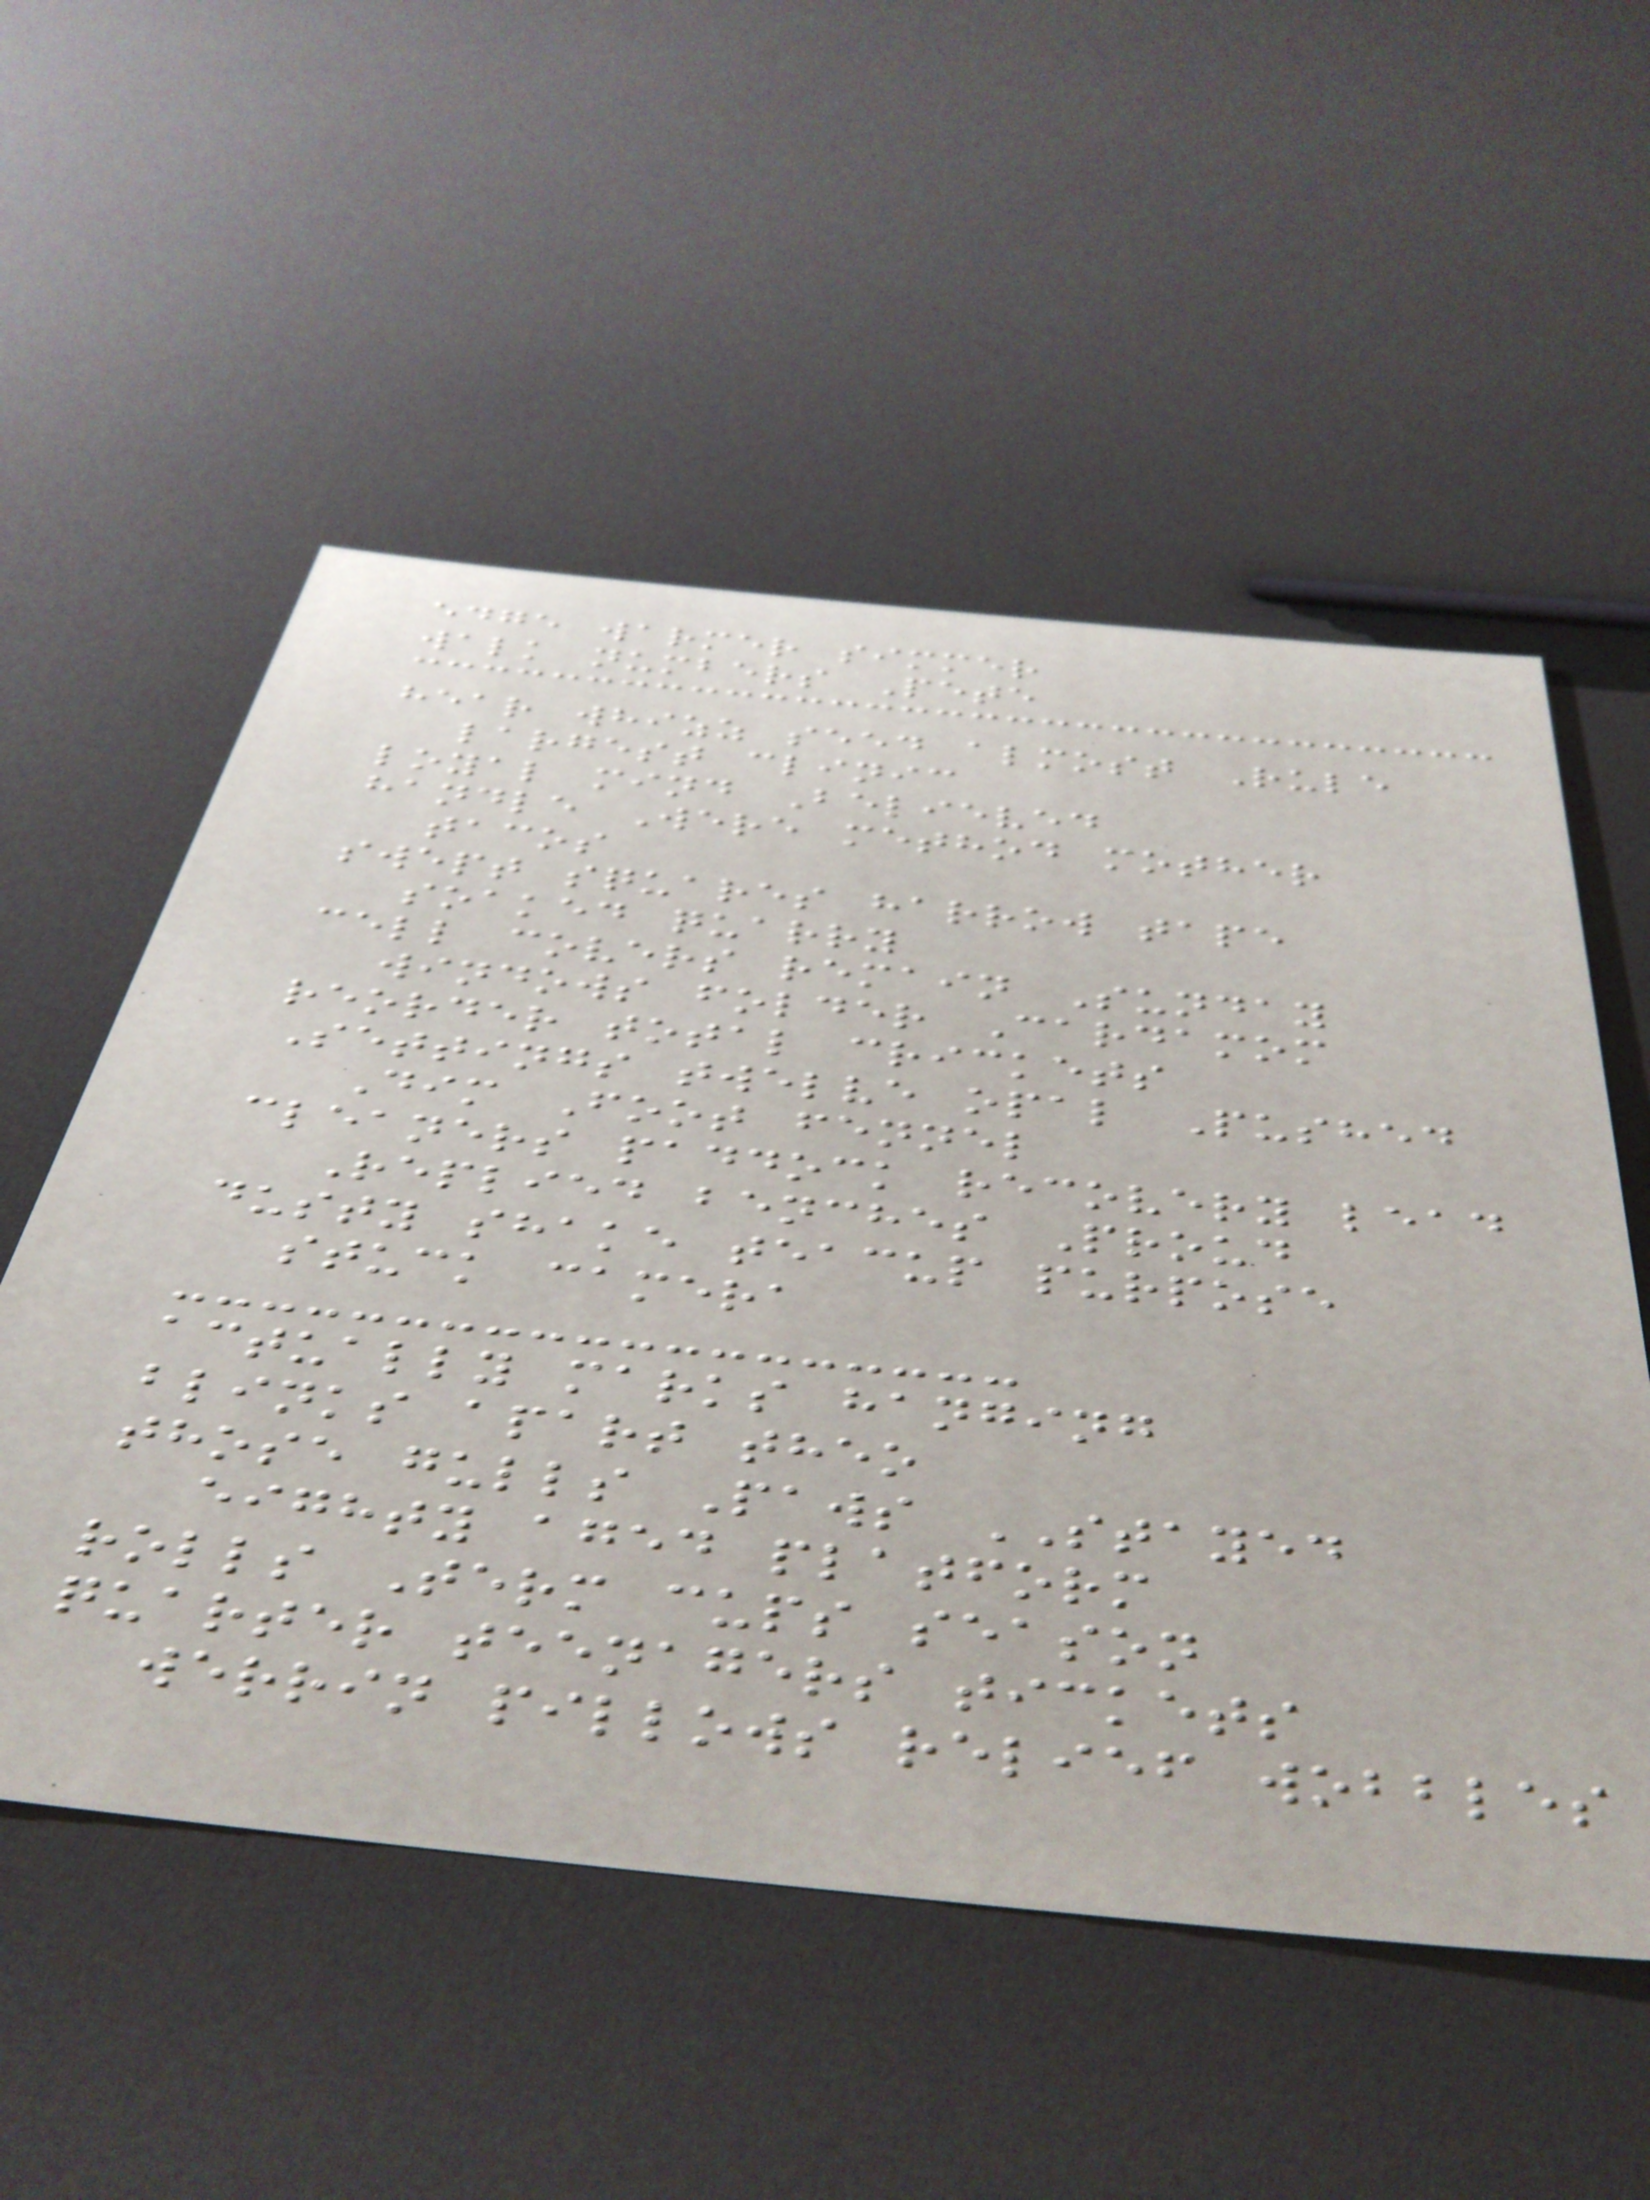edge warmer simmer
walk numbers Pete
hear whizz seed almost Rule
largest clinic
loyal mind Believed
handle Were method mother
tacos
swept squares harrow tape
soaked quarry
cell covers remain Sunday
windows folder Cardamom
reorder total crickets
Settings twelve opal Pushed
Dim Foot fennel
cleaners paddock recovery lead
Replied benches Proud
dusty shake teacup purpose
stuck camera
actually marks hanging
blinks apart theo
those gulls Paws STAYED
eighty aged platform
rolls Term cups season
quarter teenagers tickets
werrin pillows relief wobbles
